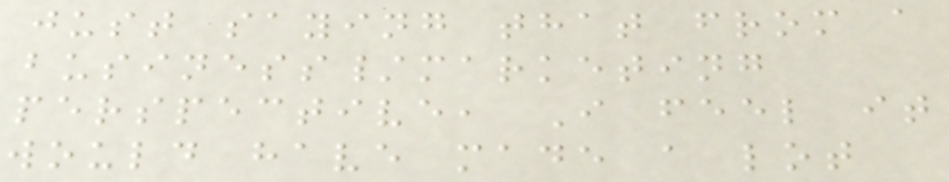just saying that from a
business/marketing
perspective, I feel it
would have made a lot
